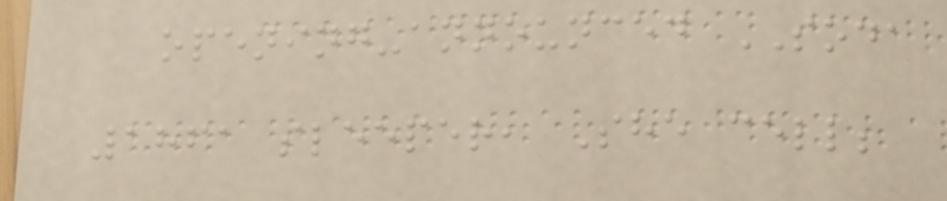opening-announced SODA
1861 sleeper, She cell;
